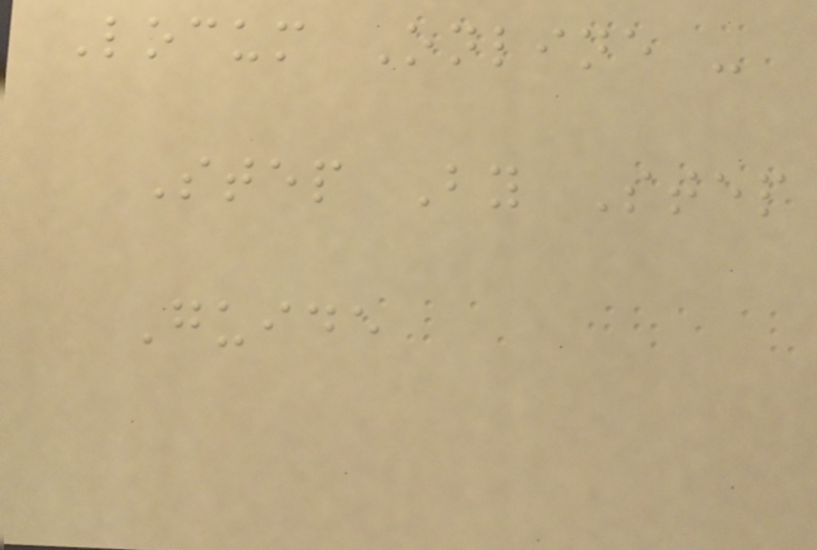Locum Online -
Step By Step
Guide
